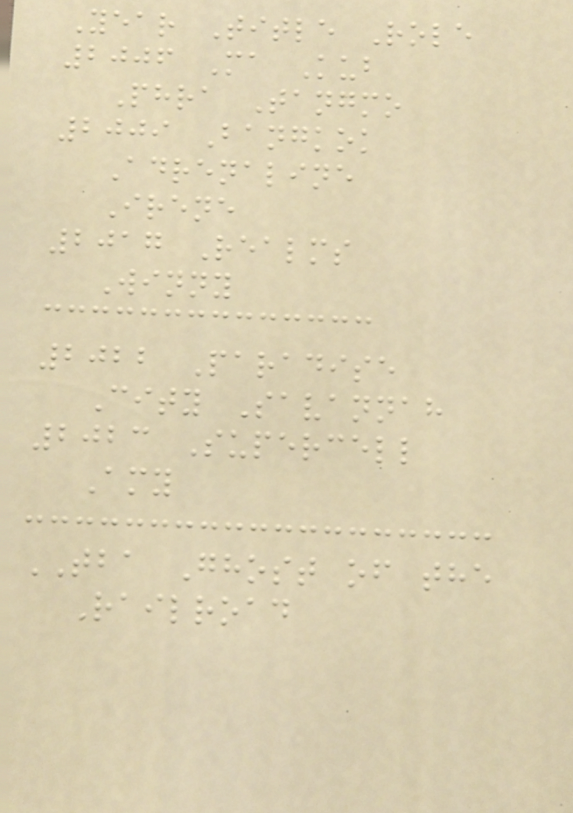Year Title Role
2006 Ma Kub
Phra Tangmo
2009 Bangkok
Adrenaline
Irene
2017 Realms
Winny
2022 Paradise
City Savannah
2023 Supercell
Amy
TBA Ghost of the
Railroad
